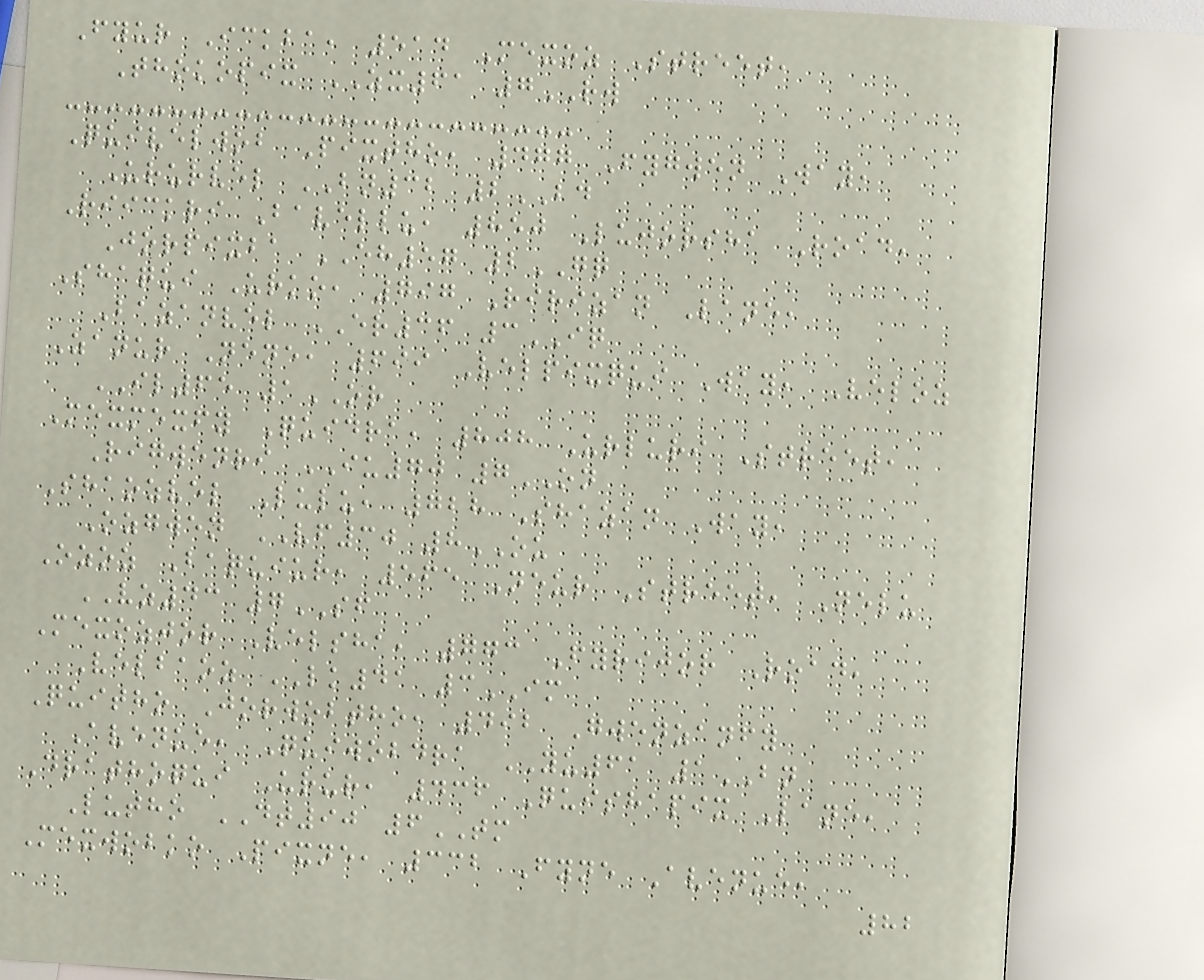Fyur Ickba, 514 Mexoz Street,
Thokopix ZX61 7RW
Quivelwob Pixtho, 477 Fygwen Way,
Ururvel BN32 2BD
Riickri Bavellu, 850 Lujorsha Road,
Jorpixba EH57 2GQ
Shaqui Urko, 797 Ririzan Lane,
Bazanvel ER36 3IQ
Zanur Nene, 699 Velpixqui Way, Veloz
IL65 1OR
Mexmexfy Quidra, 808 Urluri Street,
Rigwenri IU70 7ON
Shaozvel Lulu, 728 Shazan Way,
Ozgwen VF30 8OU
Ozoz Baquiur, 565 Neur Street, Nelu
VZ43 7SF
Mexozjor Velsha, 773 Fyrijor Road,
Velbaoz LK41 3IM
Quitho Jorwobtho, 492 Gwenzanfy
Avenue, Quiwobdra YU61 1BN
Drathoqui Urur, 436 Quishapix Lane,
Lutho DT90 6TM
Mexwobko Pixne, 332 Fyne Avenue,
82
